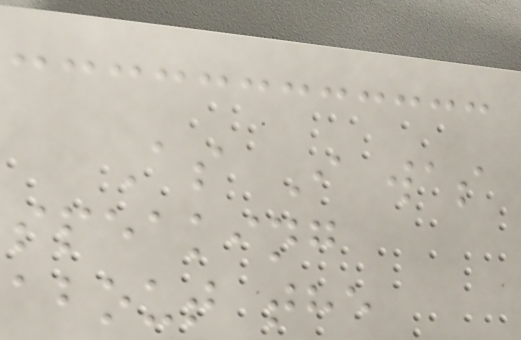As I was
speaking
about the
